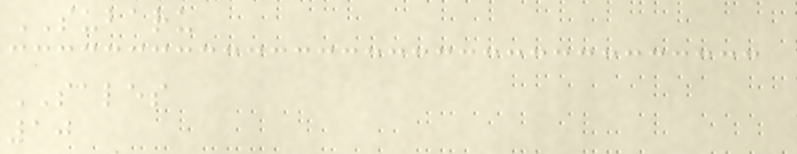SUBARU
SALES
10
